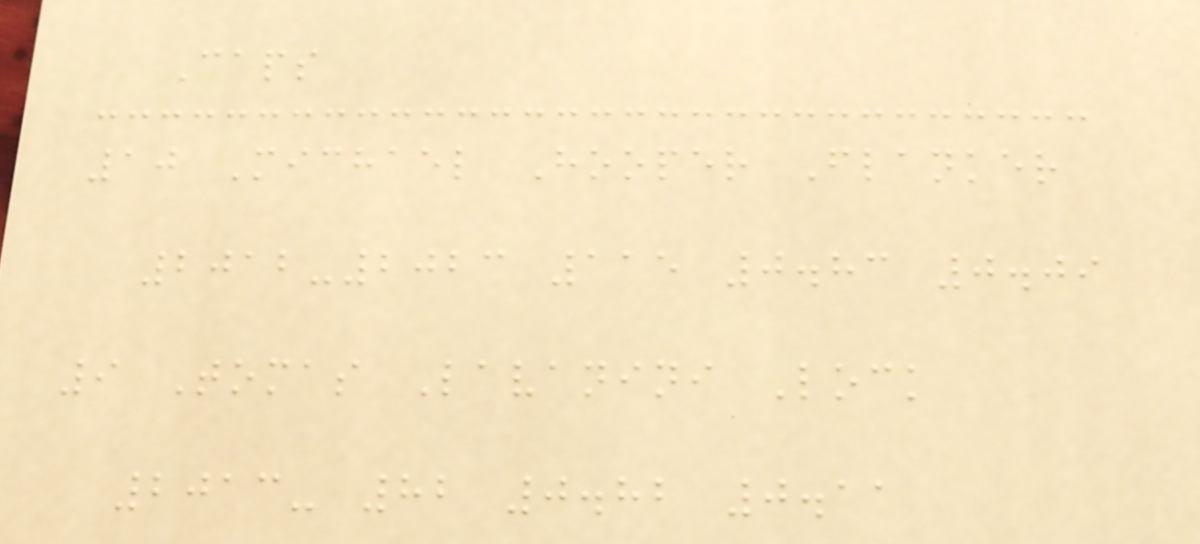Caps
10 Michael Hooper Flanker
2012-2023 115 0.83 0.09
9 Tomas Lavanini Lock
2013- 82 0.82 0.11
